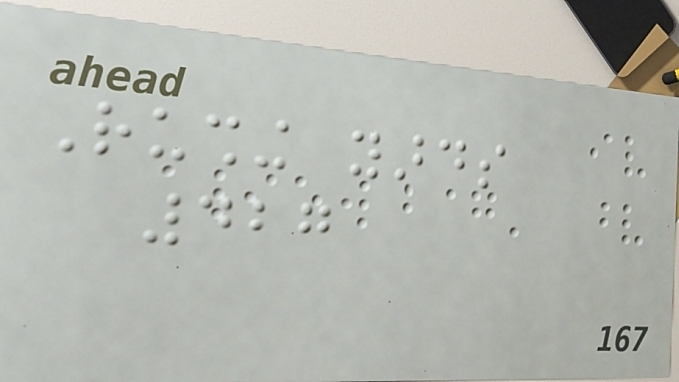Rushing yards
427
